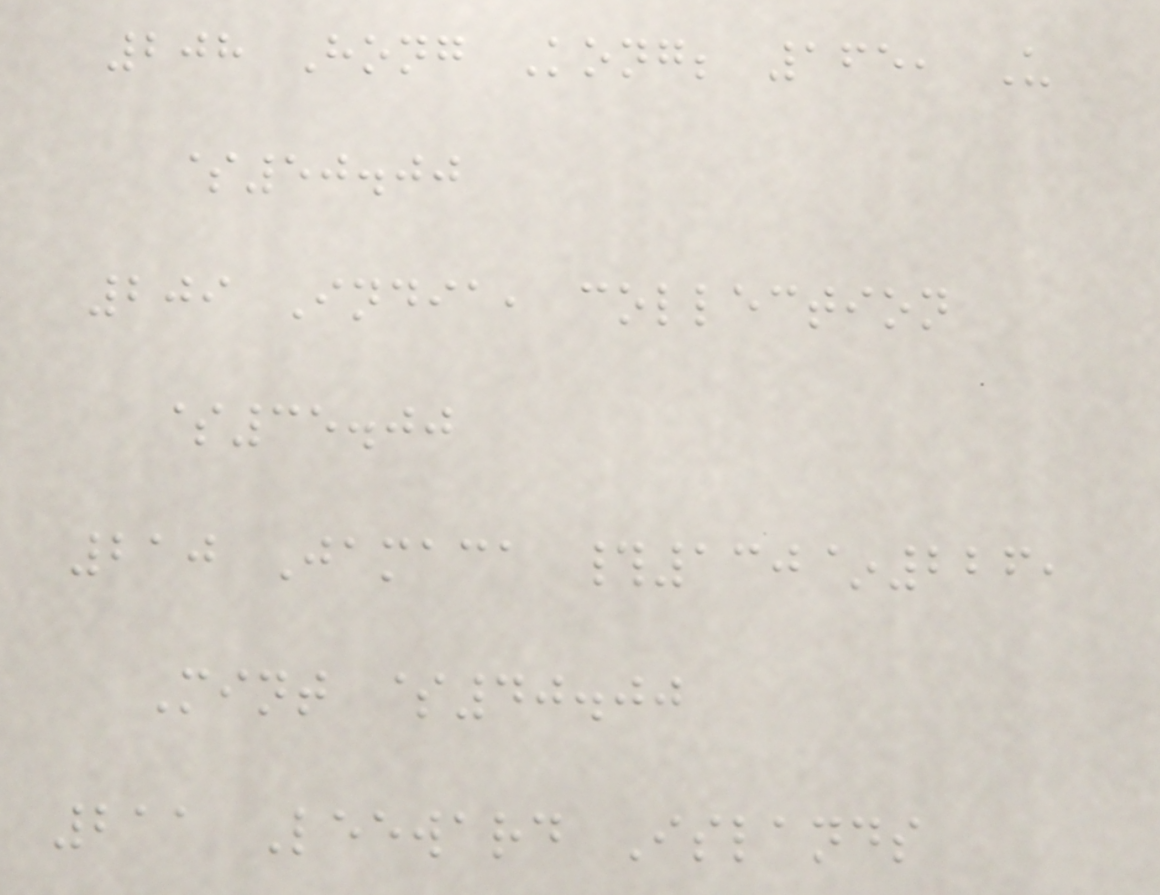208 Hong Kong; 165, U
$50.00
209 India, collection
$35.00
210 Jamaca #130~226,
Mint $40.00
211 Leeward Islands
